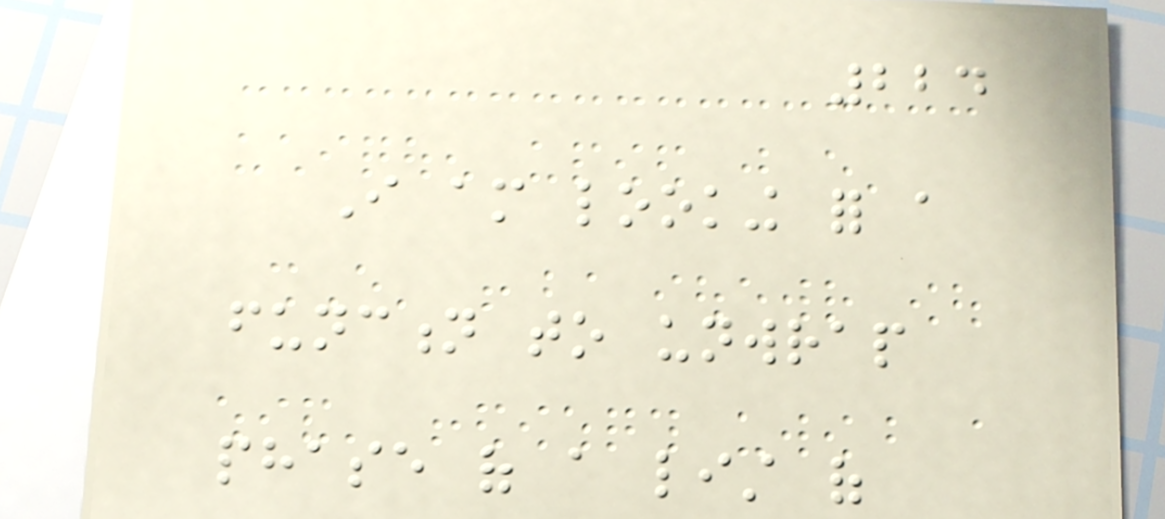224
I am looking for a
function to unwrap
phase of a list of
